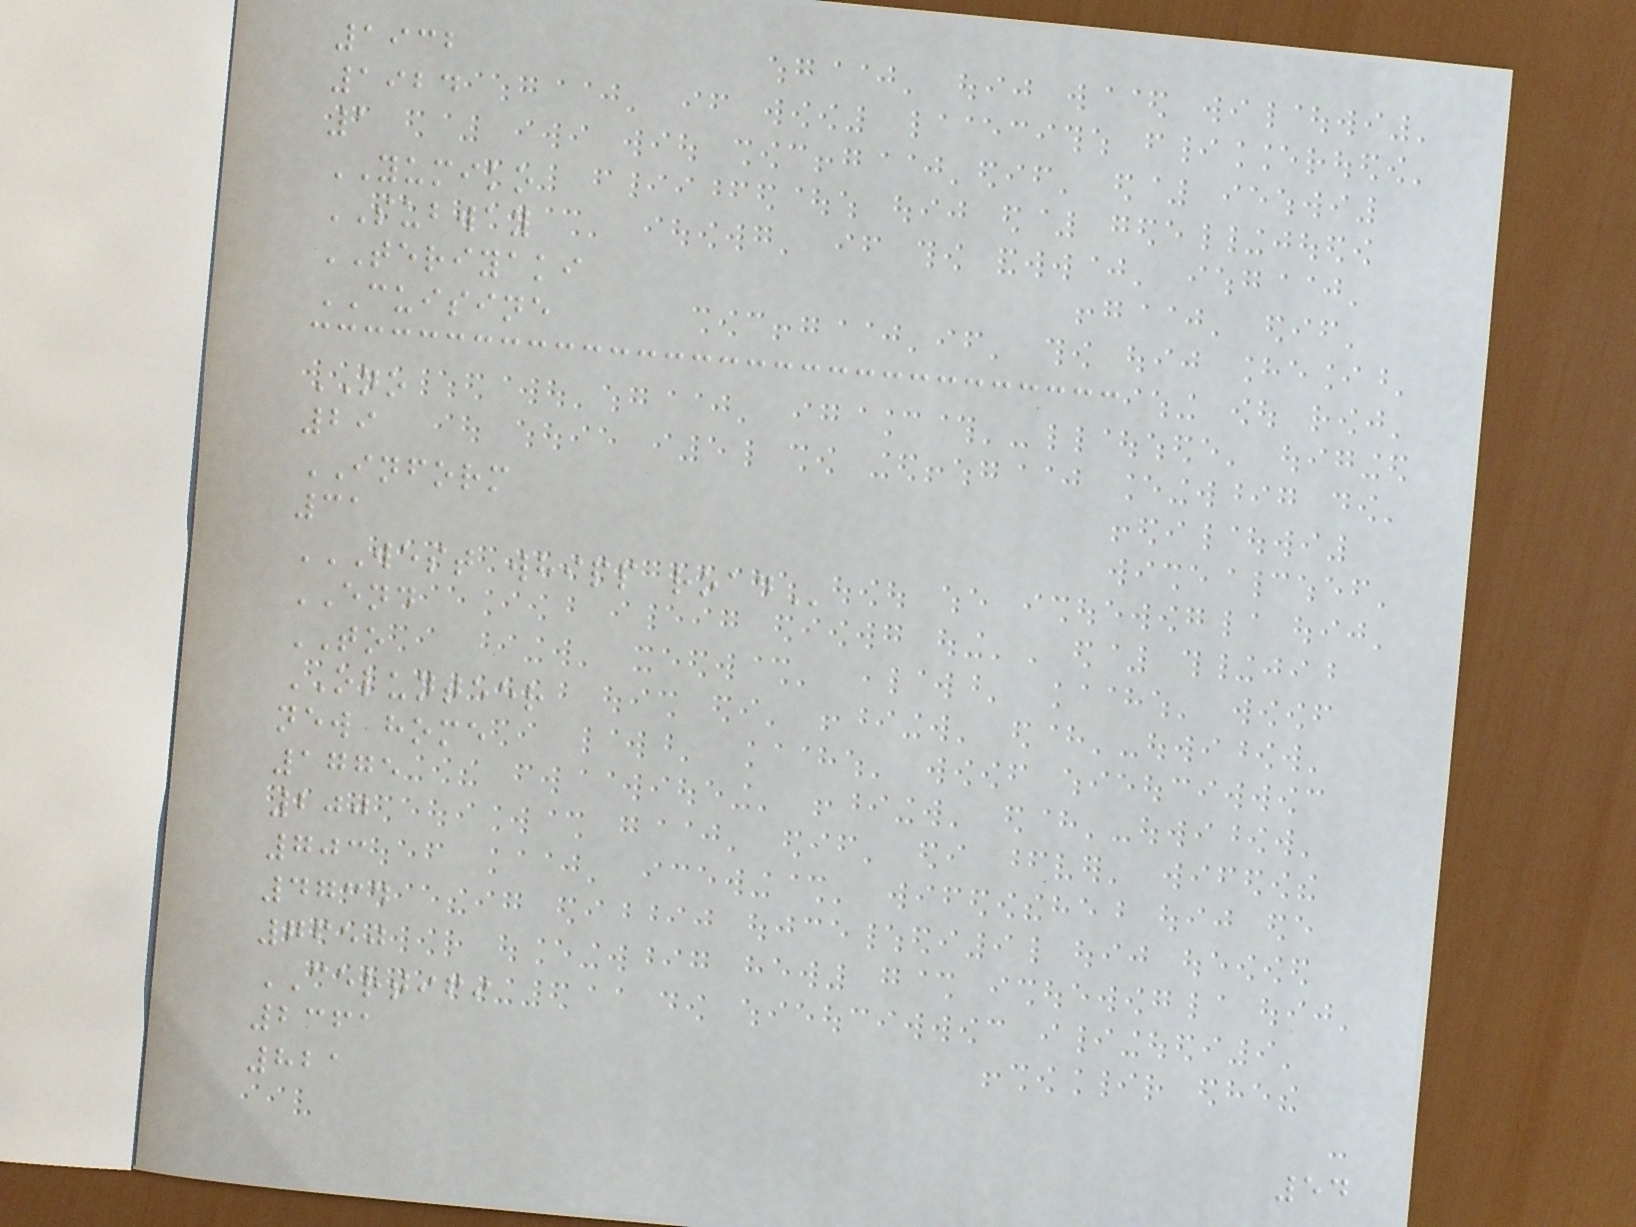1932
1924
1
YUMIKO
SUBWAY
TERIYAKI
CUISINE
NO
29
INFORM
31
WEST WHIPP ROAD
END
TO
OLUNTEER
new home
1775
200
703
4734
7650
CERTIFI
2361
821
54
